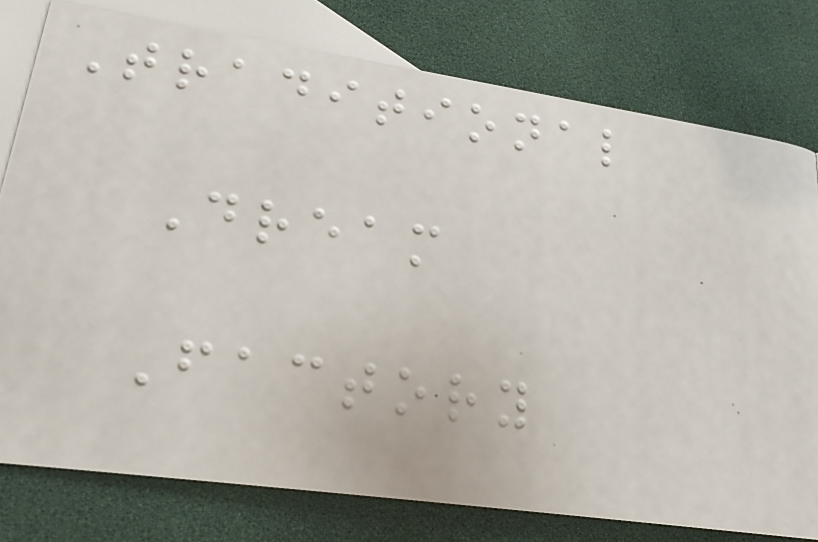Traditional
Dream
Factory
